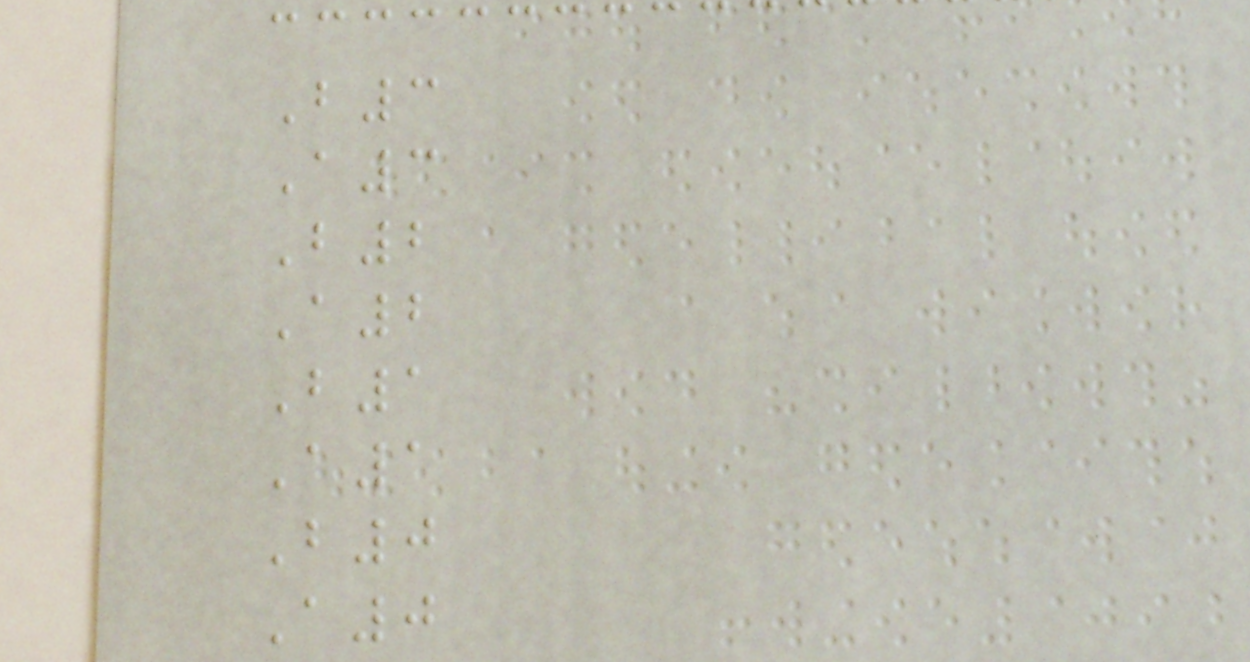B3
A3
B2
A2
B1
A1
B0
A0
